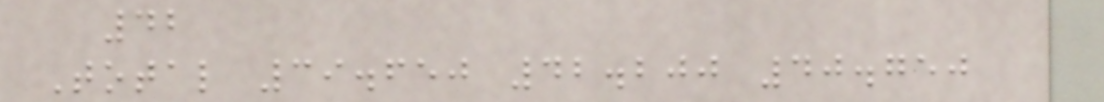42
Total 39.650 42.200 40.750
